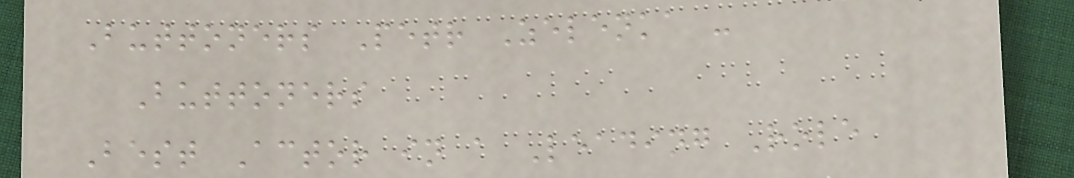Buttoners Petr Zelenka -
Buttoners
Best Actor in a Leading Role
